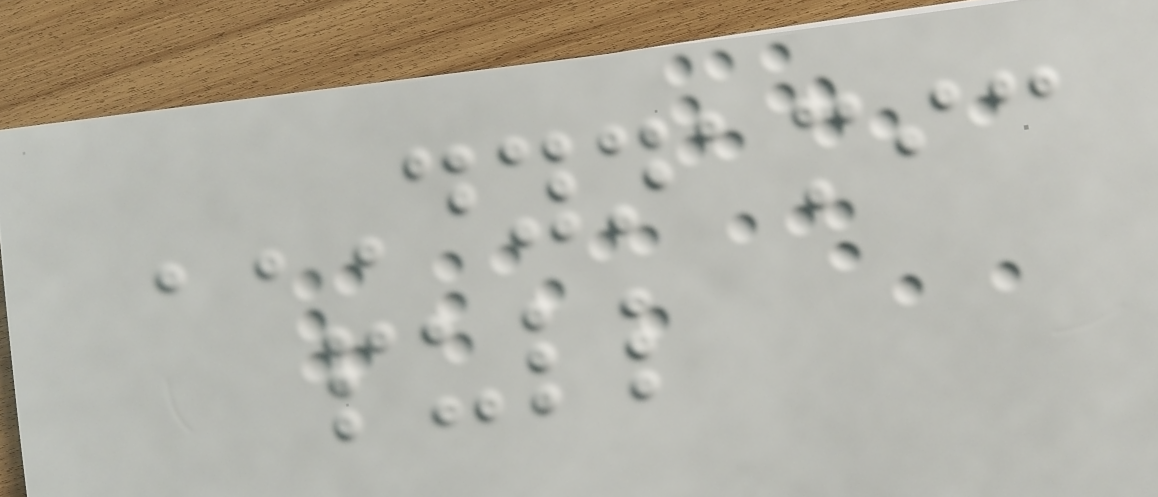DYNAMIC
PULL
